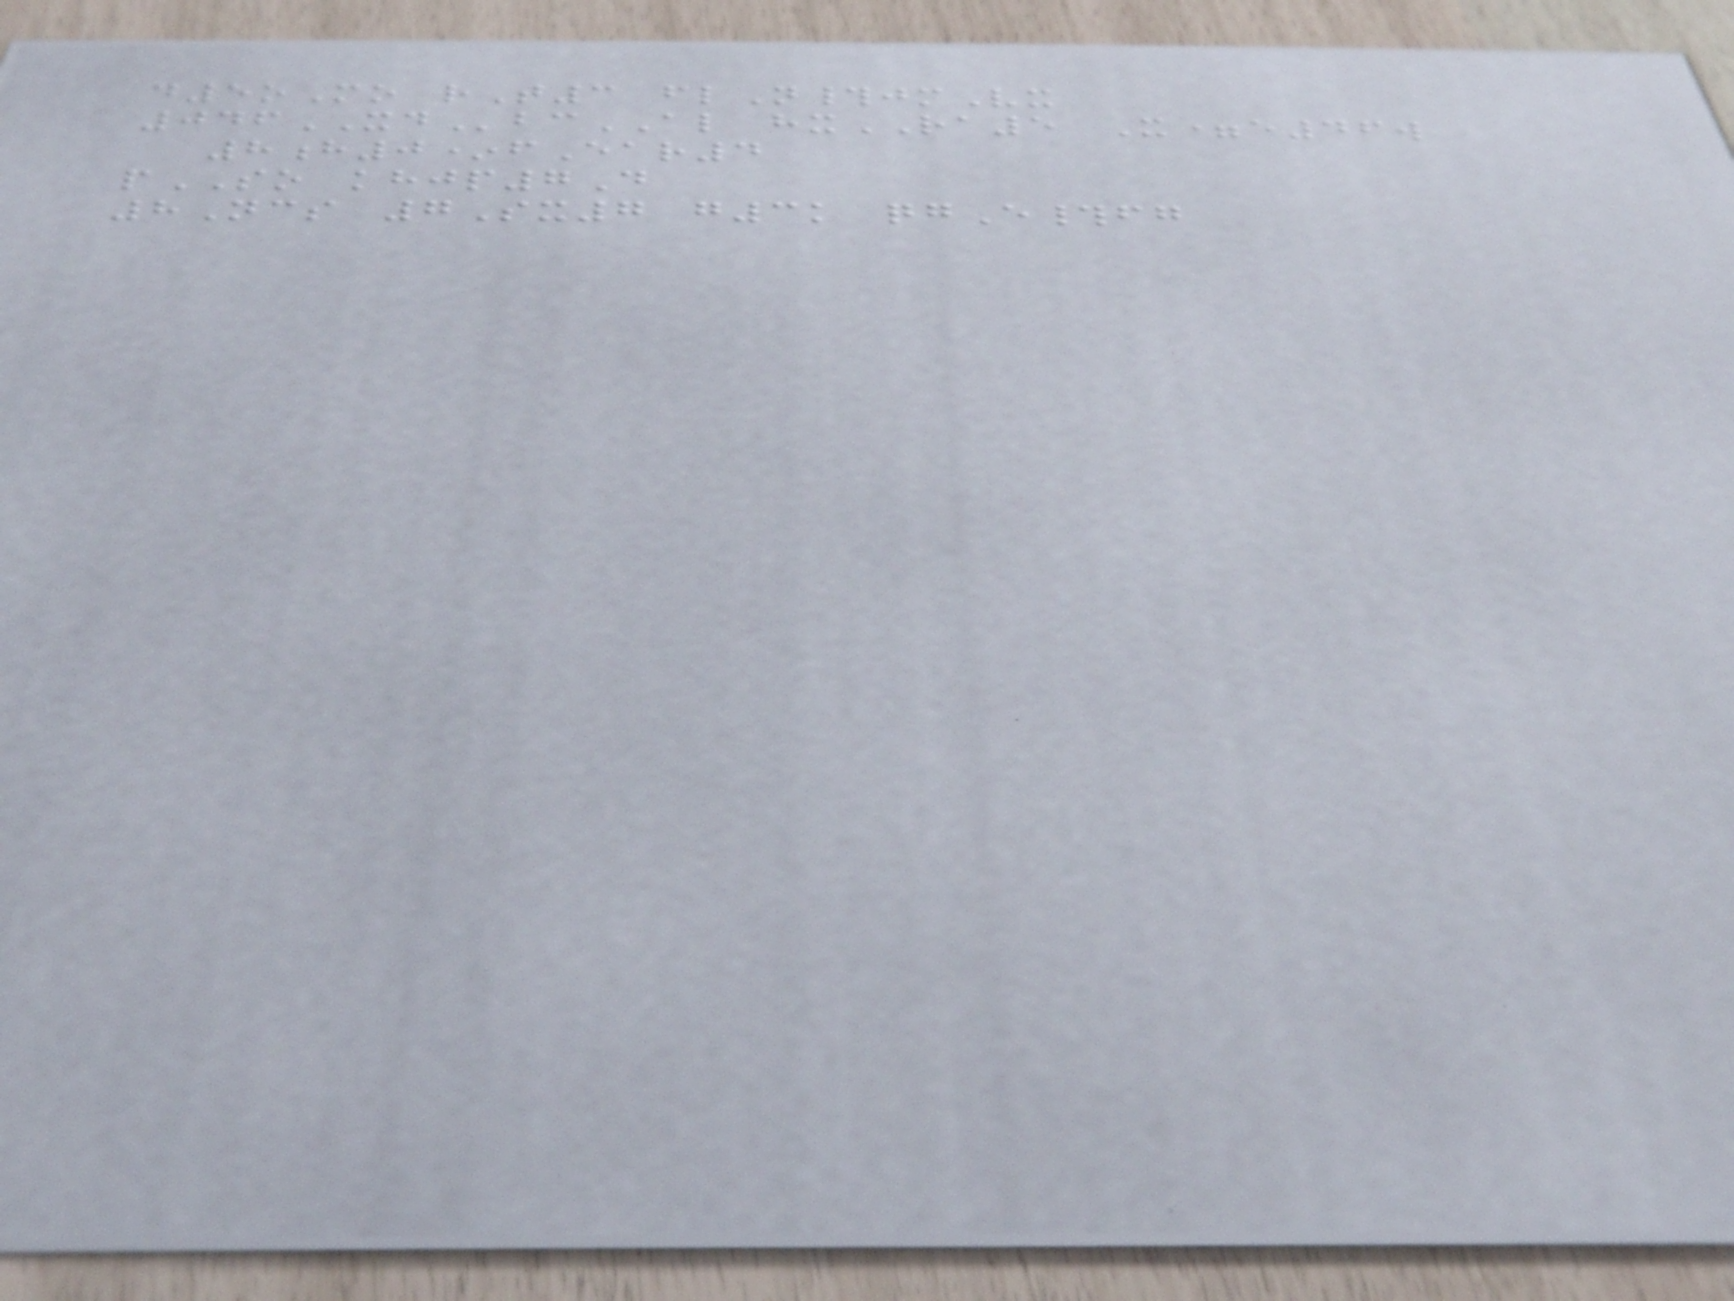d5oMo rT3 flN#jmVx
046XDbcAL hxRA5 X=e46w
8h0*fEar4
pSO khjp7D
8Ncs 7Sx7 g3k qgE#fg
